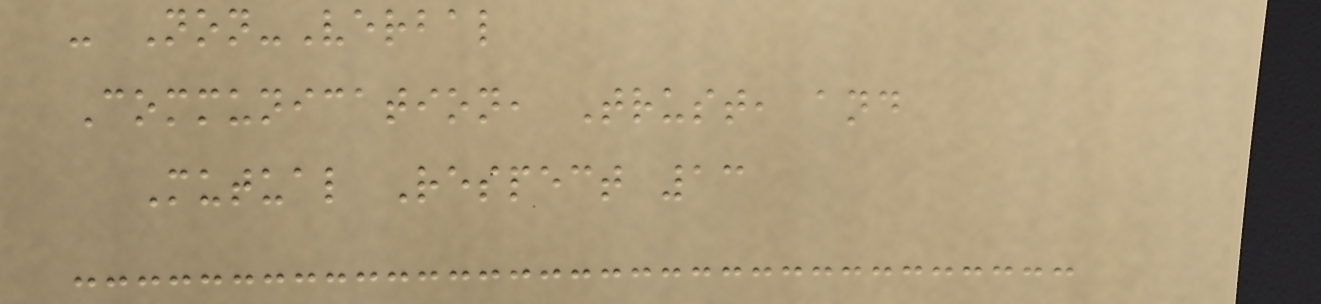- Non-Verbal
Communication, Trust, and
Mutual Respect 13
